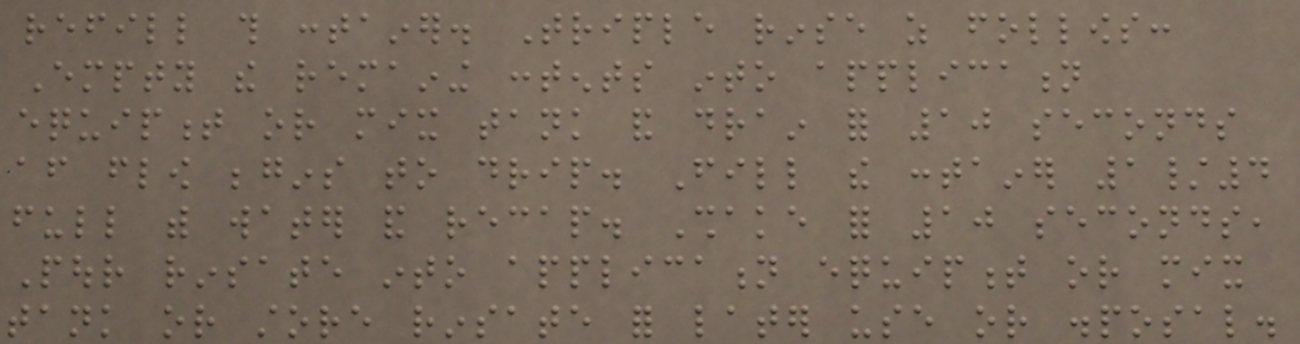refill this container. Triple rinse as follows:
Empty the remaining contents into application
equipment or mix tank and drain for 10 seconds
after flow begins to drip. Fill the container 1/4
full with water and recap. Shake for 10 seconds,
Pour rinsate into application equipment or mix
tank or store rinsate for later use or disposal.
